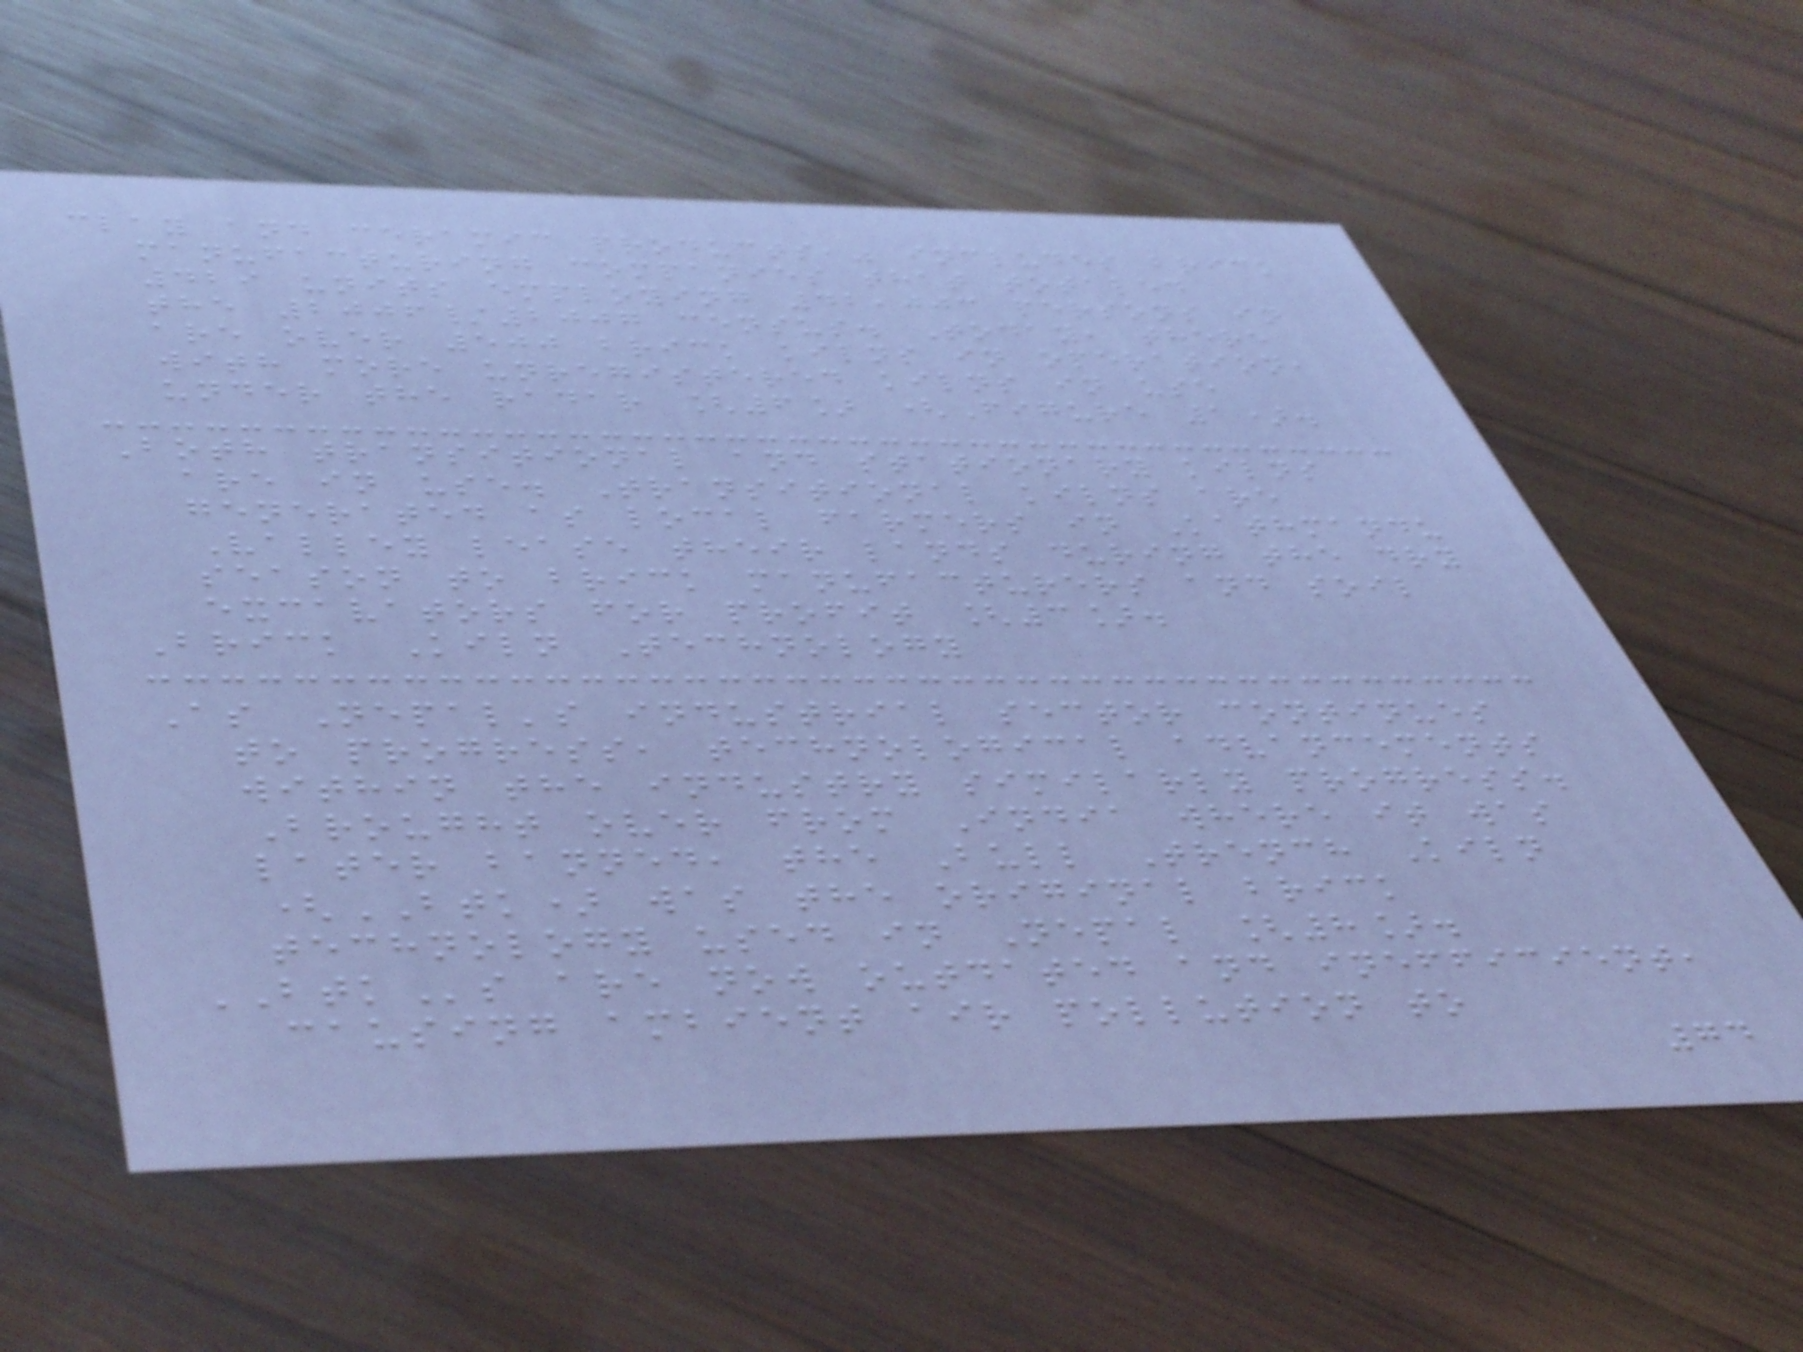clay and ceramic products," includes brick
manufacturing companies that totaled
429 units employing 42,003 persons in
the 2006/2007 census. Today, there
are over 500 brick kilns in operation,
with more unregistered kilns in use
under the radar [6] (Figure 1).
Both transitional and stationary kilns
are in use. Transitional kilns are
generated as local farmers in Kathmandu
Valley lease their lands during the dry
season to brick manufacturers and soil
excavators for profit [3].
Brick Kiln Technology
As Nepal's industrial sector continues
to progress, technological advancements
within the industry similarly progress.
Brought over from India where it was
later banned, the Bull Trench Kiln
(BTK) was the original brick
technology used in Nepal [8].
BTKs are now outdated and inefficient,
causing ambient air pollution to
74
